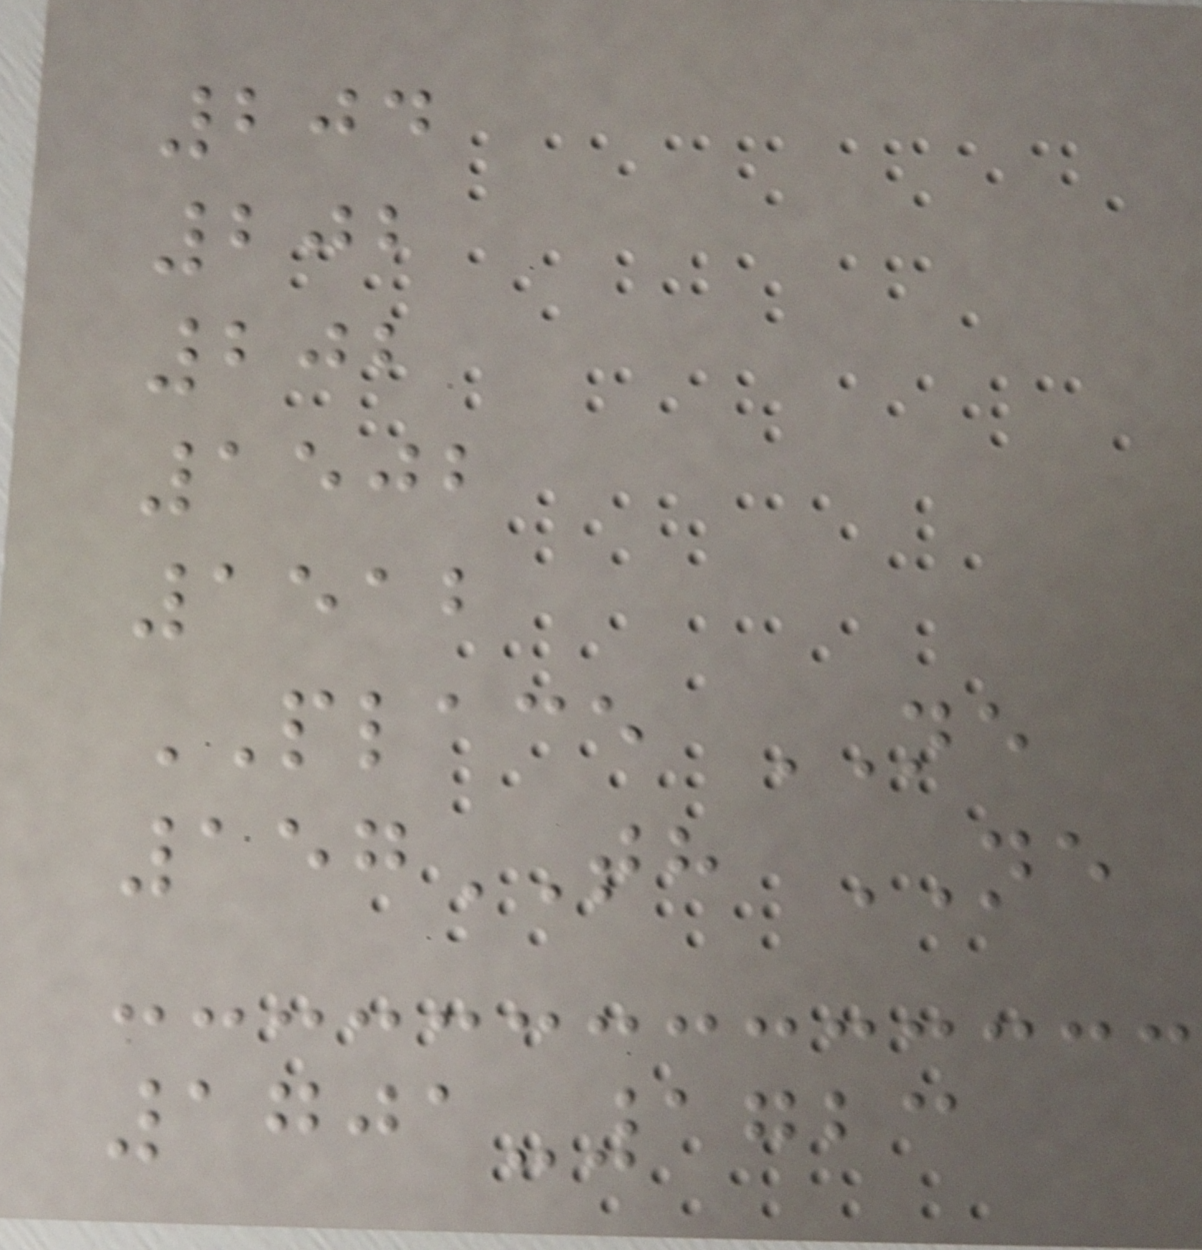204
202
202
1502
1512
PLACE NE
157TH NE
1701-1723
